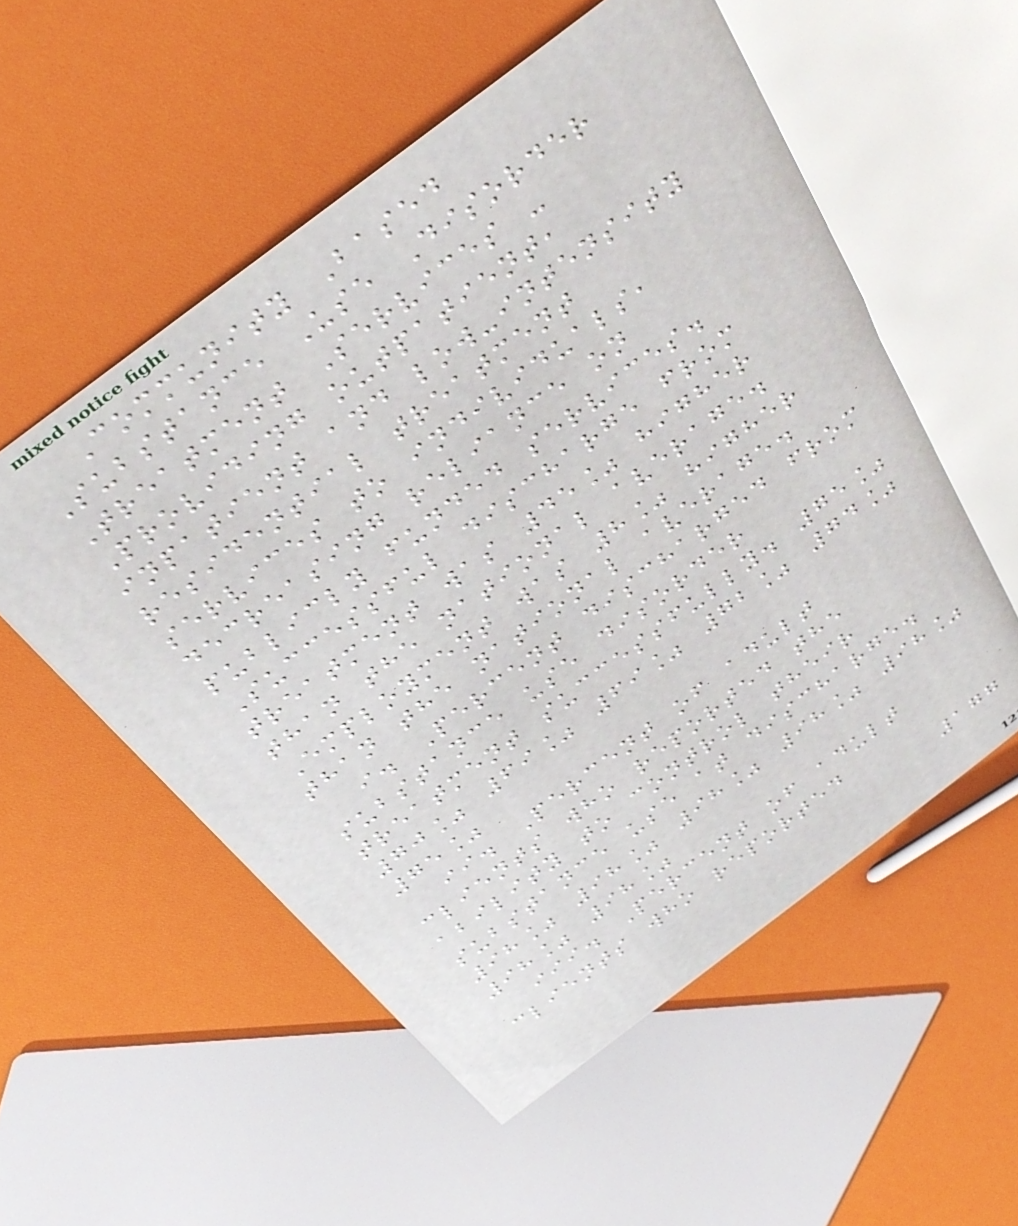Community Based
Substance Use Disorder
Treatment Services -
Providing outpatient,
inpatient and low-intensity
residential treatment
services to individuals,
decreasing reliance on
publicly funded services.
Successful discharge from
treatment was 45% higher
than the national average.
Employment was 8% higher
than the national average.
i. Percent discharged from
substance use disorder
treatment successfully. 75%
70% 69% 69% 72% 74%
75%
ii. Percent of adult
clients who reported the
ability to control their
substance use at discharge.
98% 98% 98% 98% 98%
98% 98%
iii. Percent of adult
clients who reported
177
